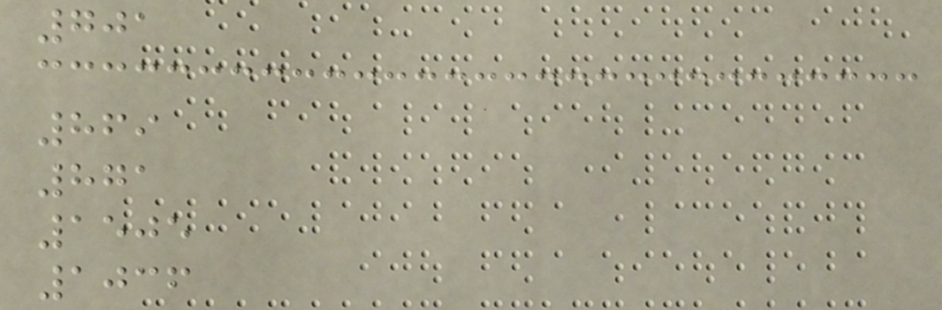701
869
871
1505
1036
